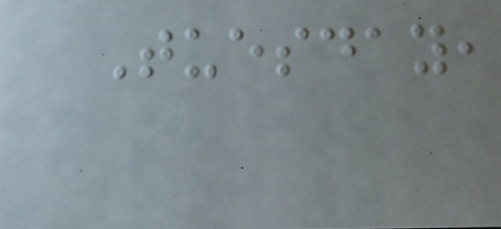Tuesday,
